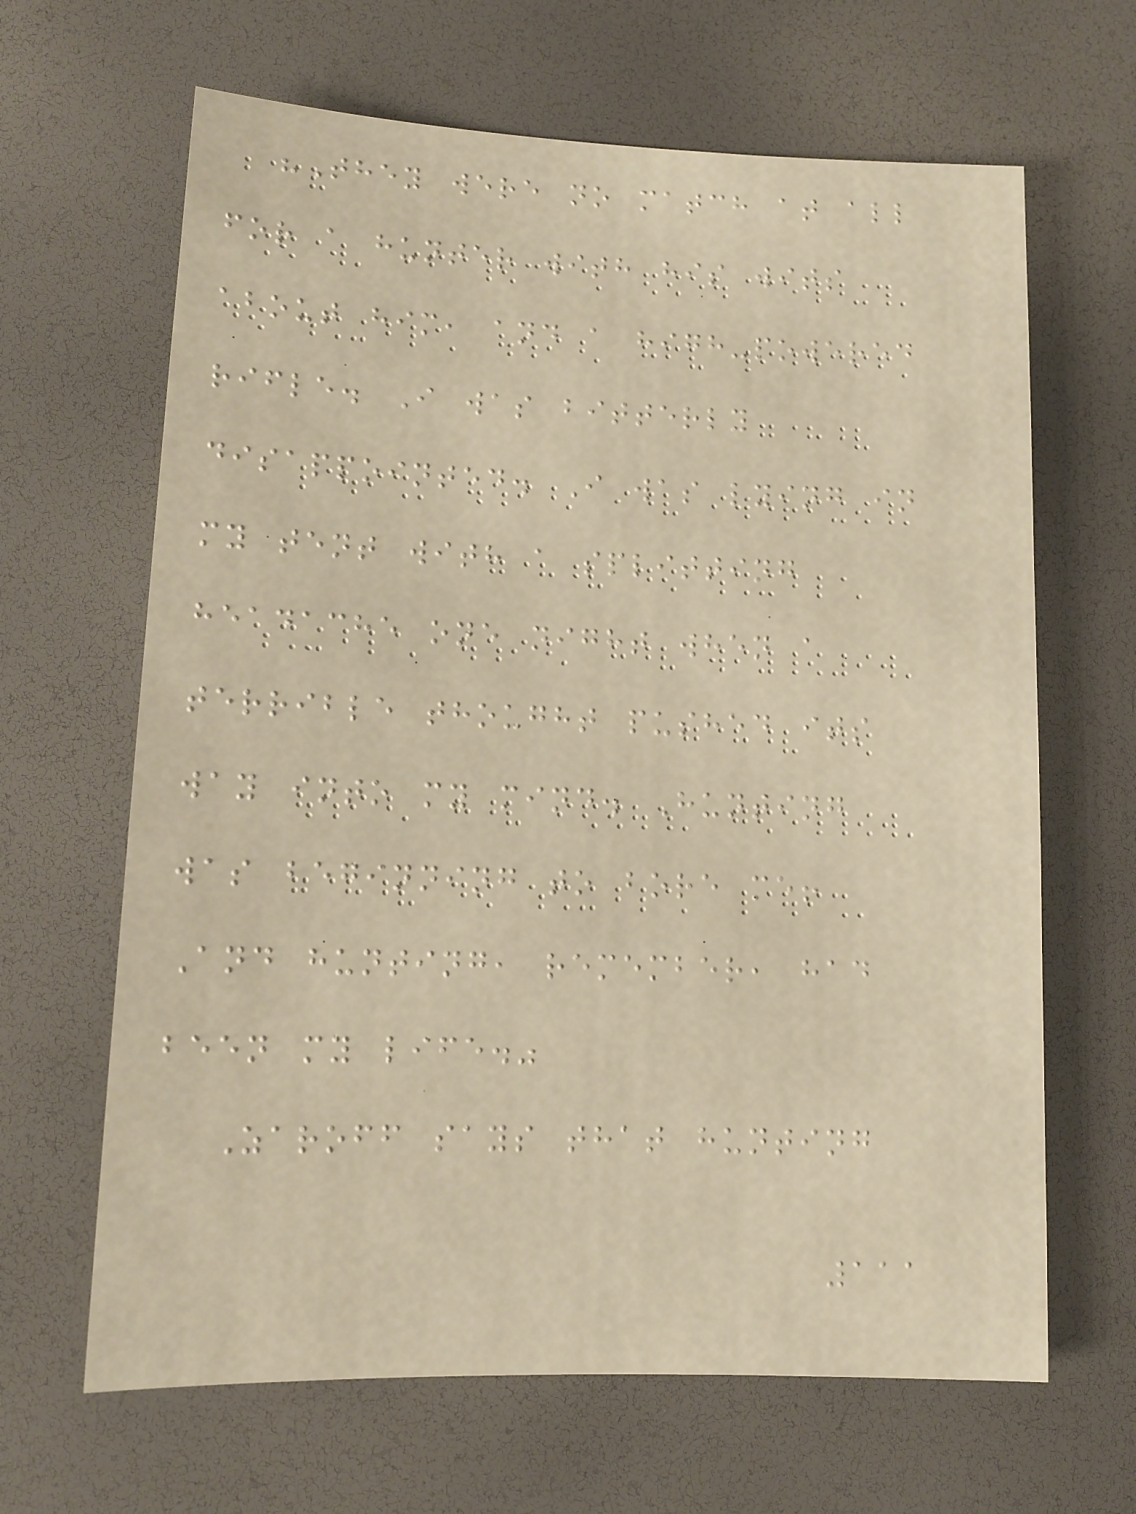"They were no match at all
for a hunter with his wits
about him, and a high-powered
rifle. I was bitterly
disappointed. I was lying in
my tent with a splitting
headache one night when a
terrible thought pushed its
way into my mind. Hunting
was beginning to bore me!
And hunting, remember, had
been my life."
Zaroff says that hunting
111
